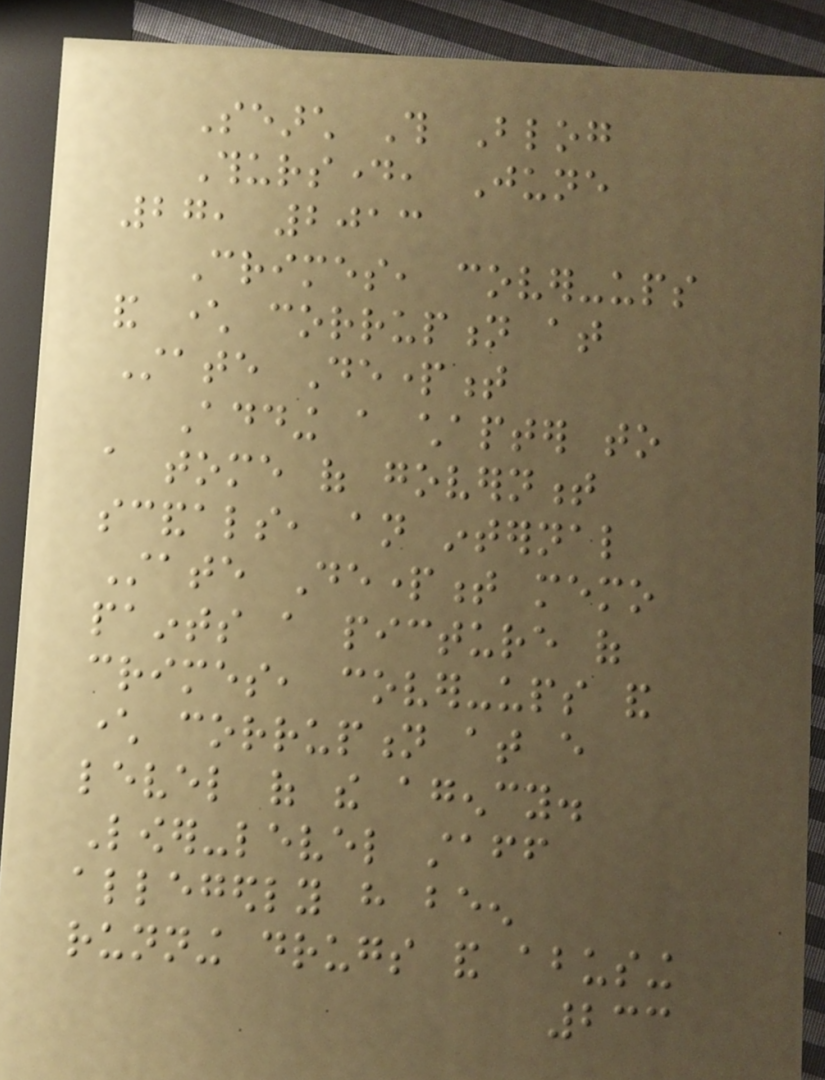Search This Blog
Thursday, June
27, 2013
Crimes, cover-ups
and character corruption at
State Department
Adding a chapter to
a tome of government
scandals, an internal
State Department memo
paints a picture of
crimes, cover-ups and
character corruption at every
level of the agency.
Lower-level staff
allegedly have been
running drugs and abusing
233
